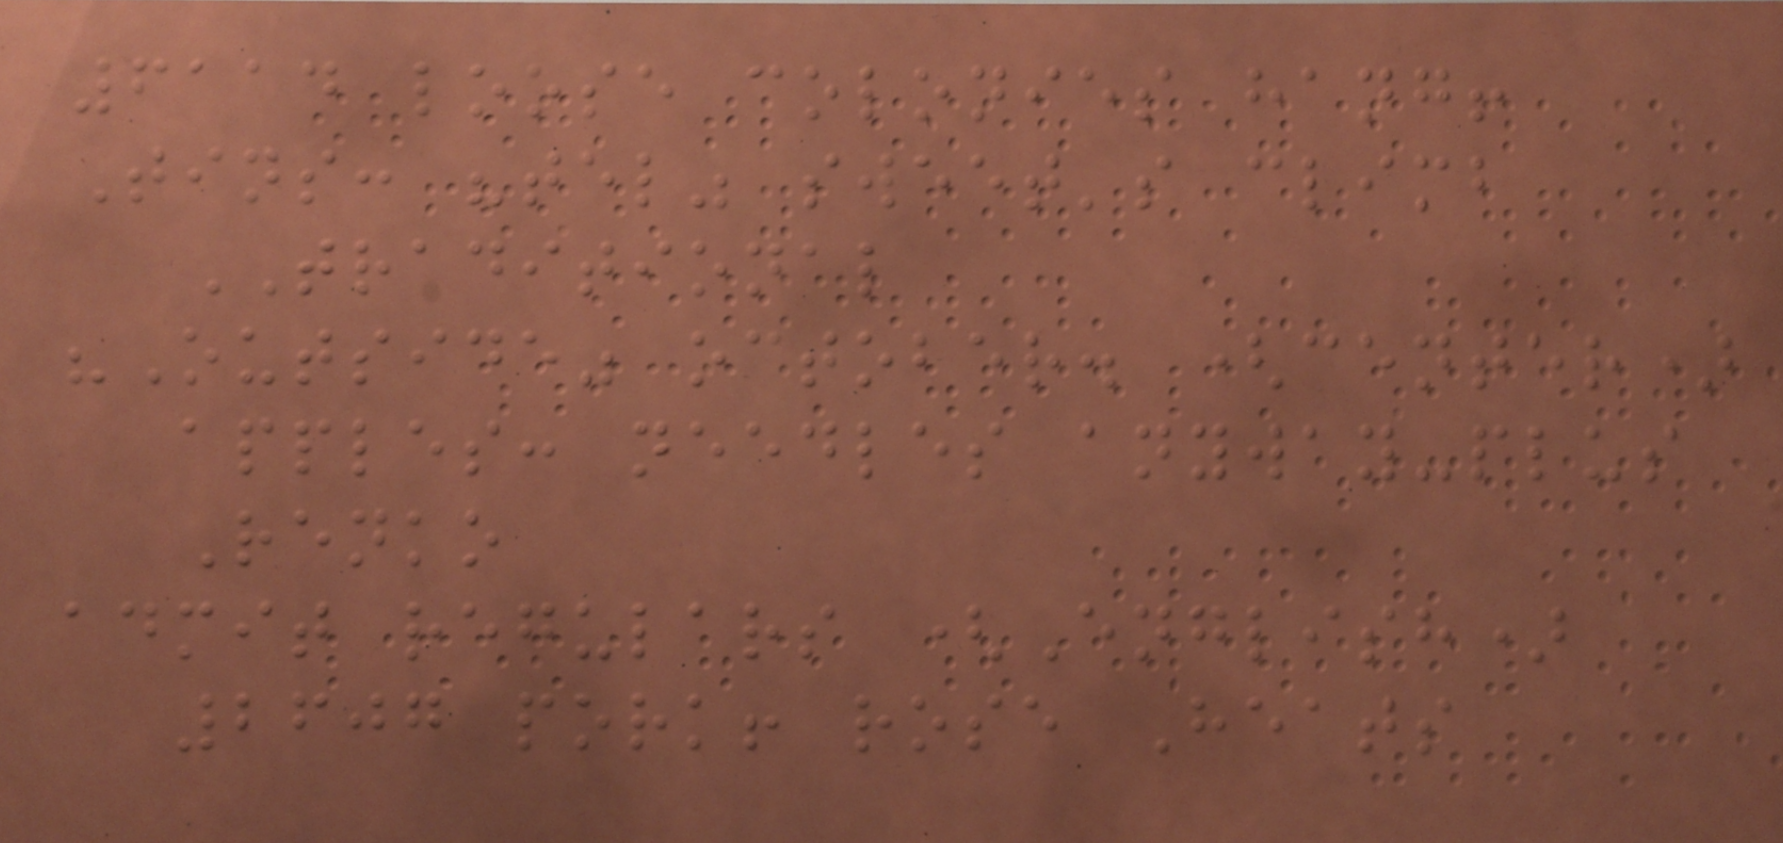6114 loose colonies hang!
Tins: "tel" sweet's climb
TRADITIONAL
"Outside" october. (center)
apples: needles anyway-plus
Renko
admit regulars (English)
2607 pork! rose Heats
